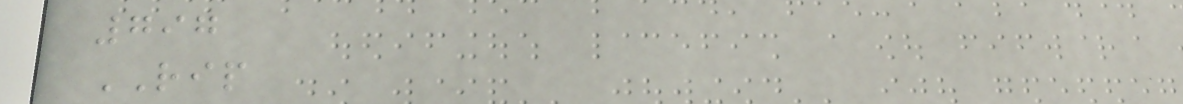797
RIP
